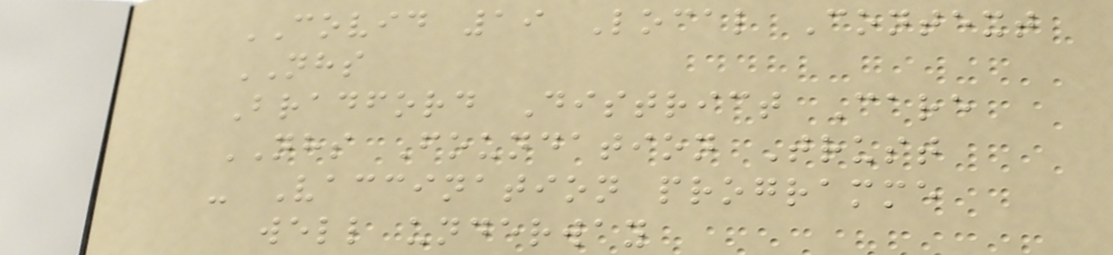COVID 19 Local Context
NHS
Bradford District Care
NHS Foundation Trust
- Vaccination programme
well underway
